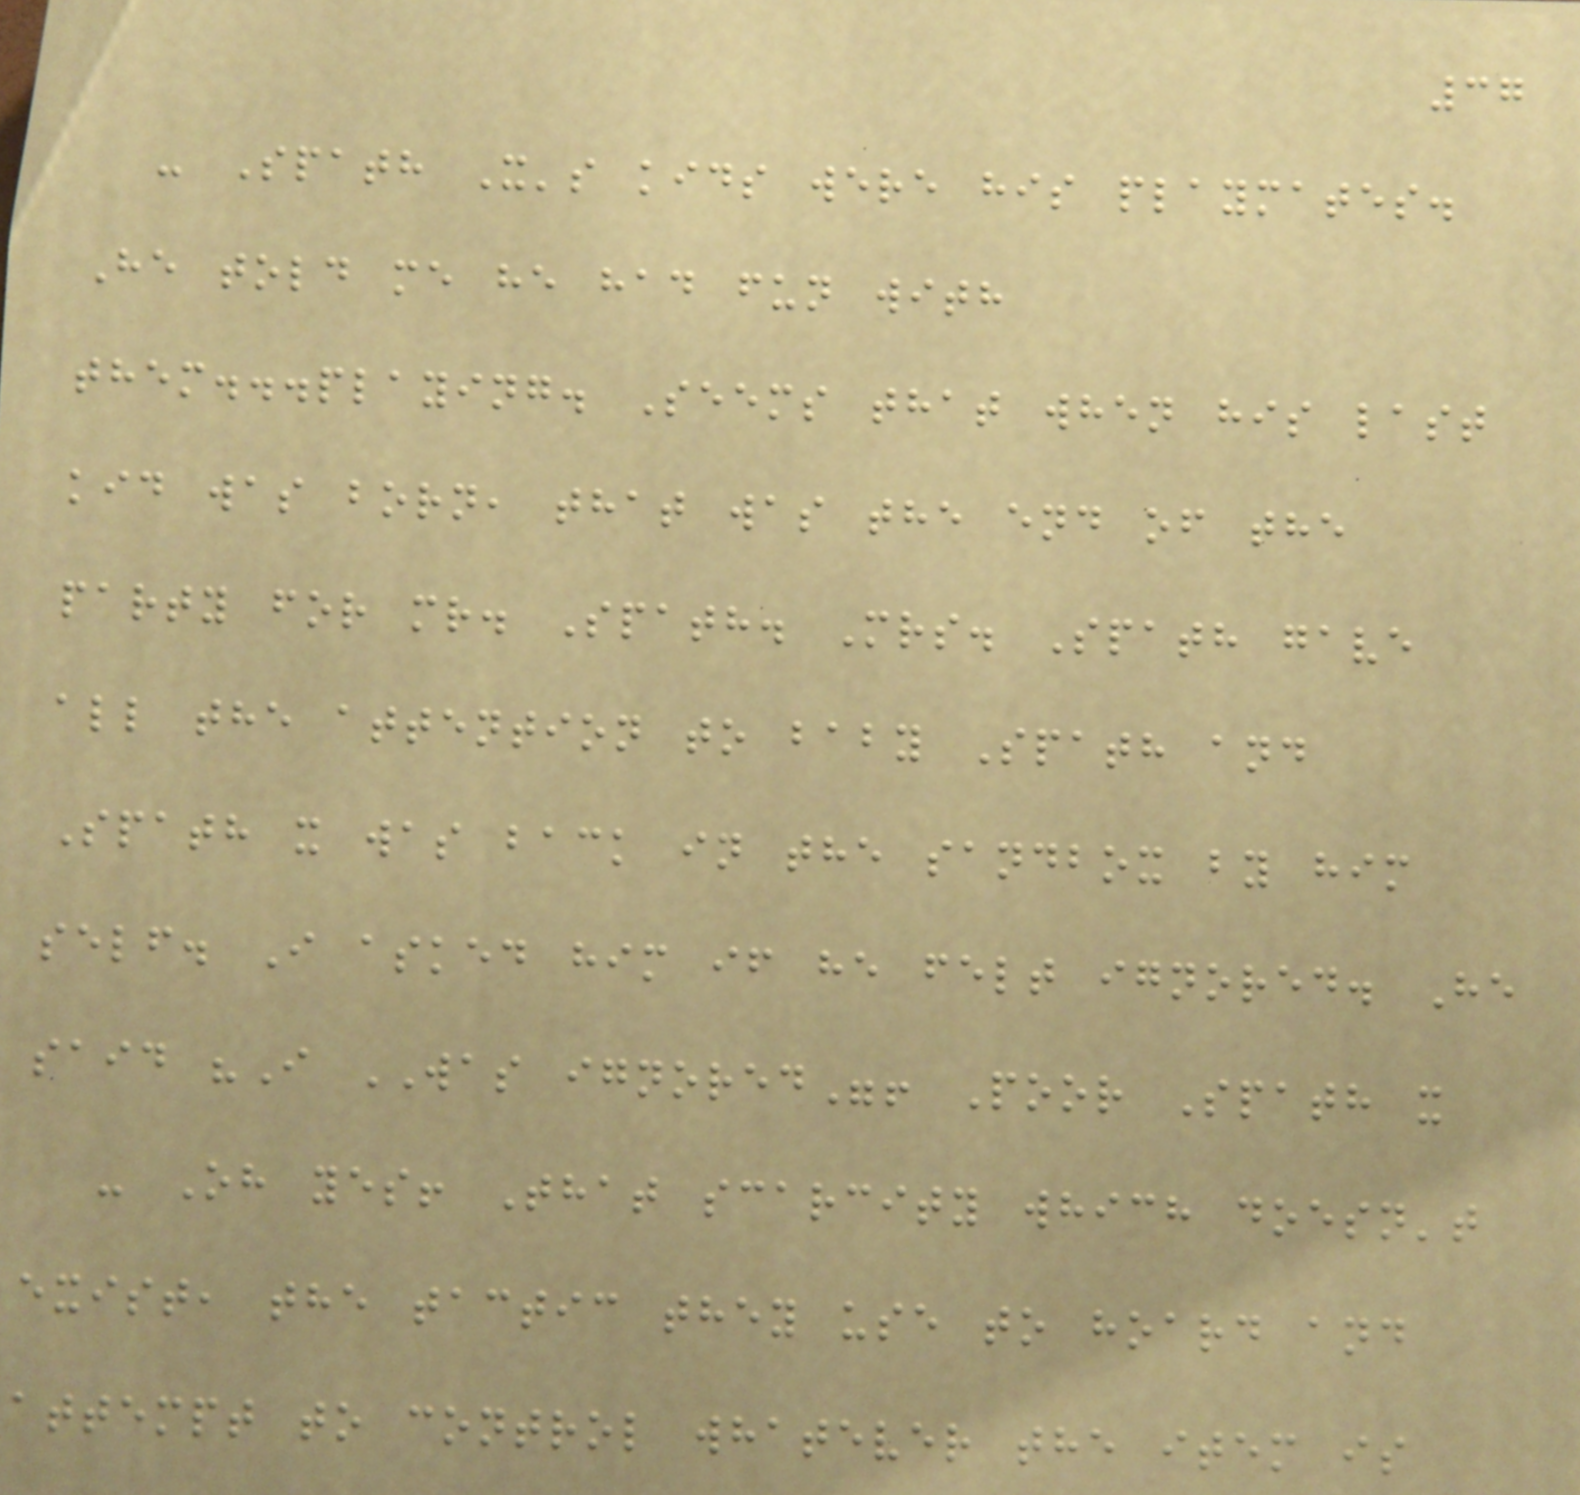37
- Spath X's kids were his playmates.
He told me he had fun with
them...playing. Seems that when his last
kid was born, that was the end of the
party for mr. Spath. Mrs. Spath gave
all the attention to baby Spath and
Spath x was back in the sandbox by him
self. I asked him if he felt ignored. He
said "I WAS ignored"! Poor Spath x
- Oh yes! That scarcity which doesn't
exist, the tactic they use to hoard and
attempt to control whatever the item is
